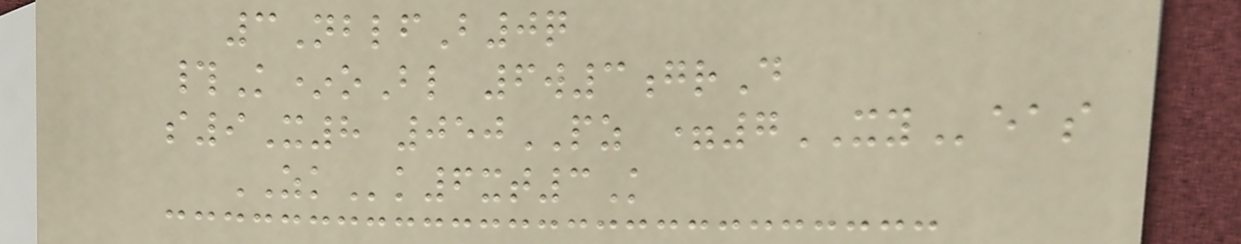3NblfB0q
#K*oBl 6w3grD
s9X8 050PZ =7XYeas
ZKk6xt3K
